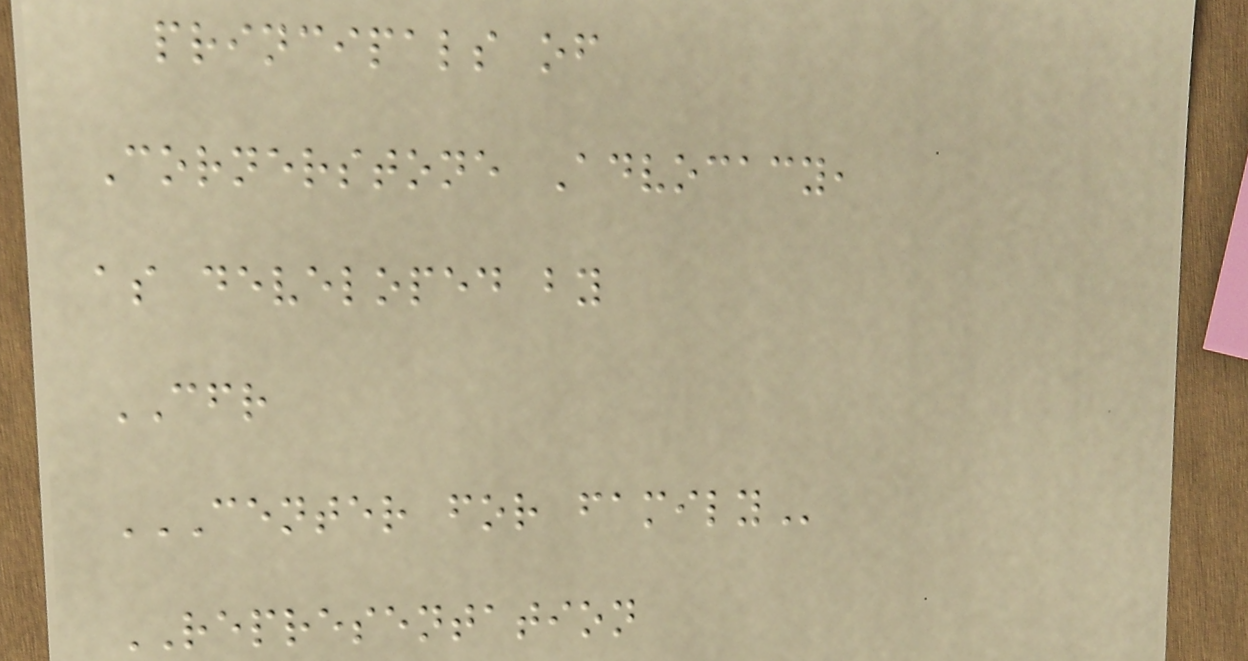principals of
Cornerstone Advocacy,
as developed by
CFR
CENTER FOR FAMILY
REPRESENTATION
